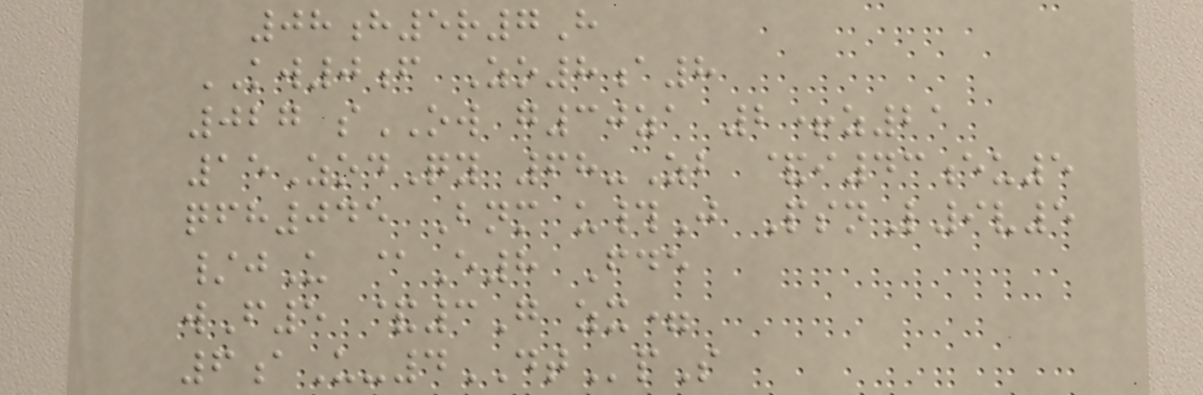08h5r7H
KW0f Zo8a8
027 sOW g30za 2+z21
15ZodQy 68-Zb &i43eu5
qfh045 Bnm u#J PsnL9v5
/jU @E8 Fde
wF5 &3G zx=
6aU-4DTpS
